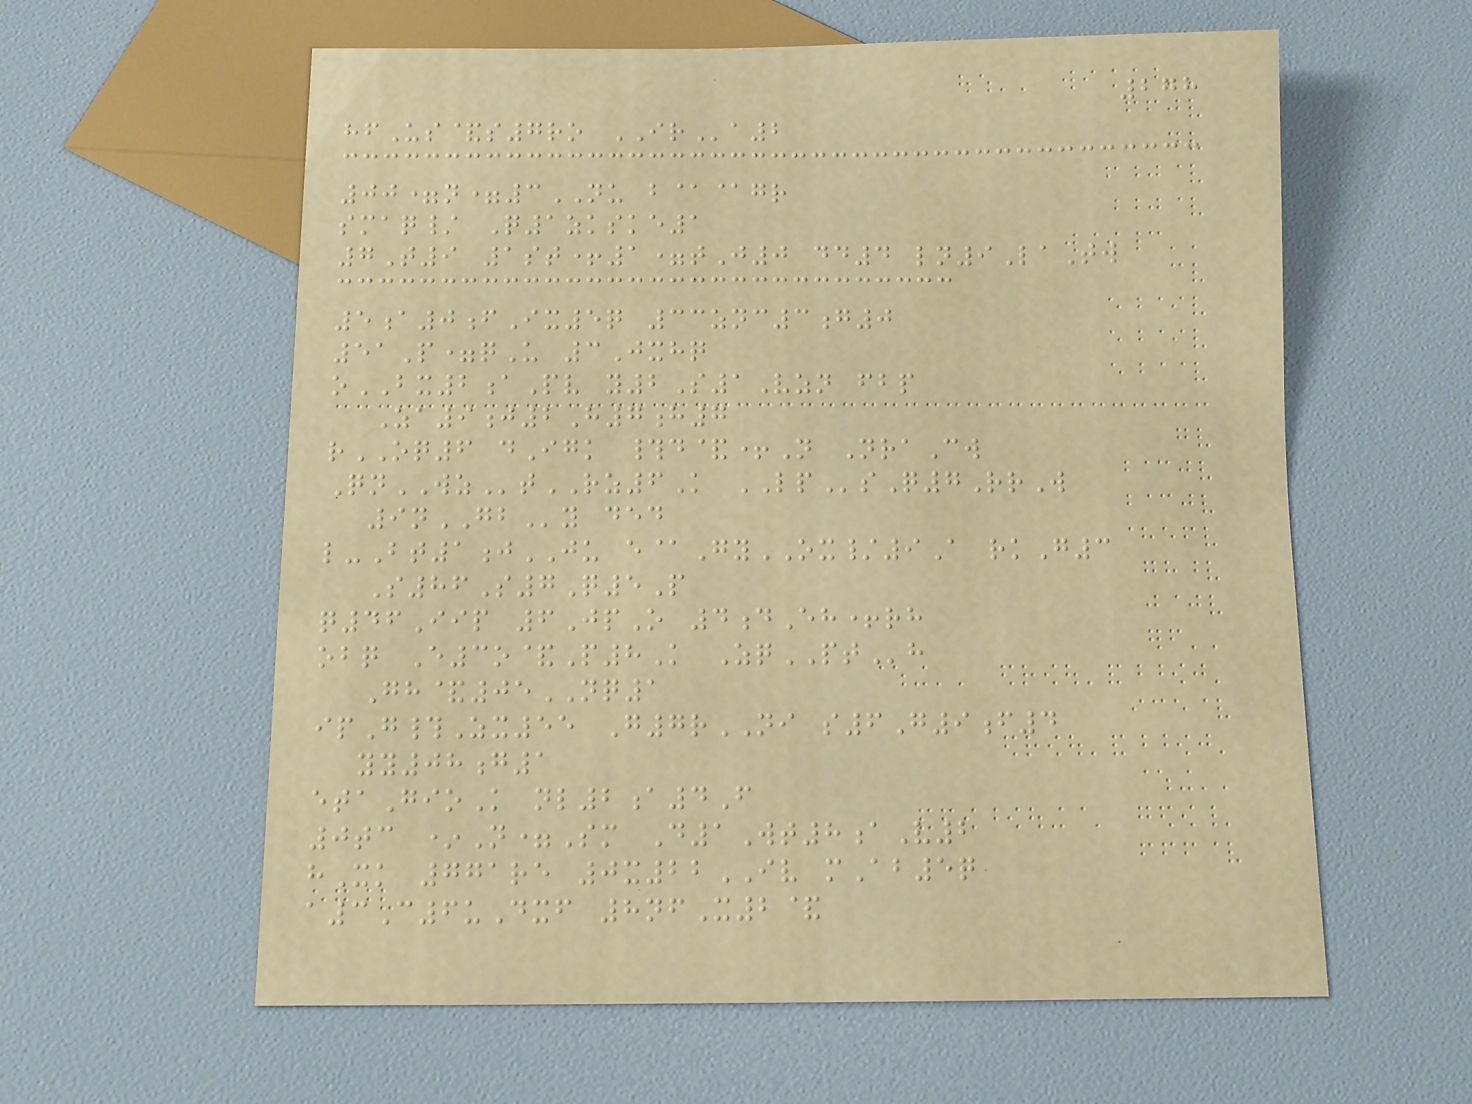278
hfUs&s7ro IRa2
00=n=3NU b@@gr
smaq/ Q1zkske1
7T9 1st+1=tJ0 dd4 ln9LaTw
5a0fIx5q 33znc3g0
51P=qU 3Jxhq
oBX2aPv y2S1Vzn fbp
Za9j2H7h7
rOQ6 dIgk #d&+N NraCw
QnWZtRZ6K LPsQ7RrW
9nGBy ded
l-Bt1jJU e@GyOX/9A rkG3
S86S7Q5P
q46Iip 6JpO 4dEh+rh
obq E3o&P8K ZqPTh
Gh&05NQ1
ipG#Zx55 G7rNI s6G9f4
yy08g1
etaGioK nl2a4F
0tc *N=Sm D1Wt8aV2
hXk 771re 0x22IV mAb5q
a3C6uDxf 8nfX2&
